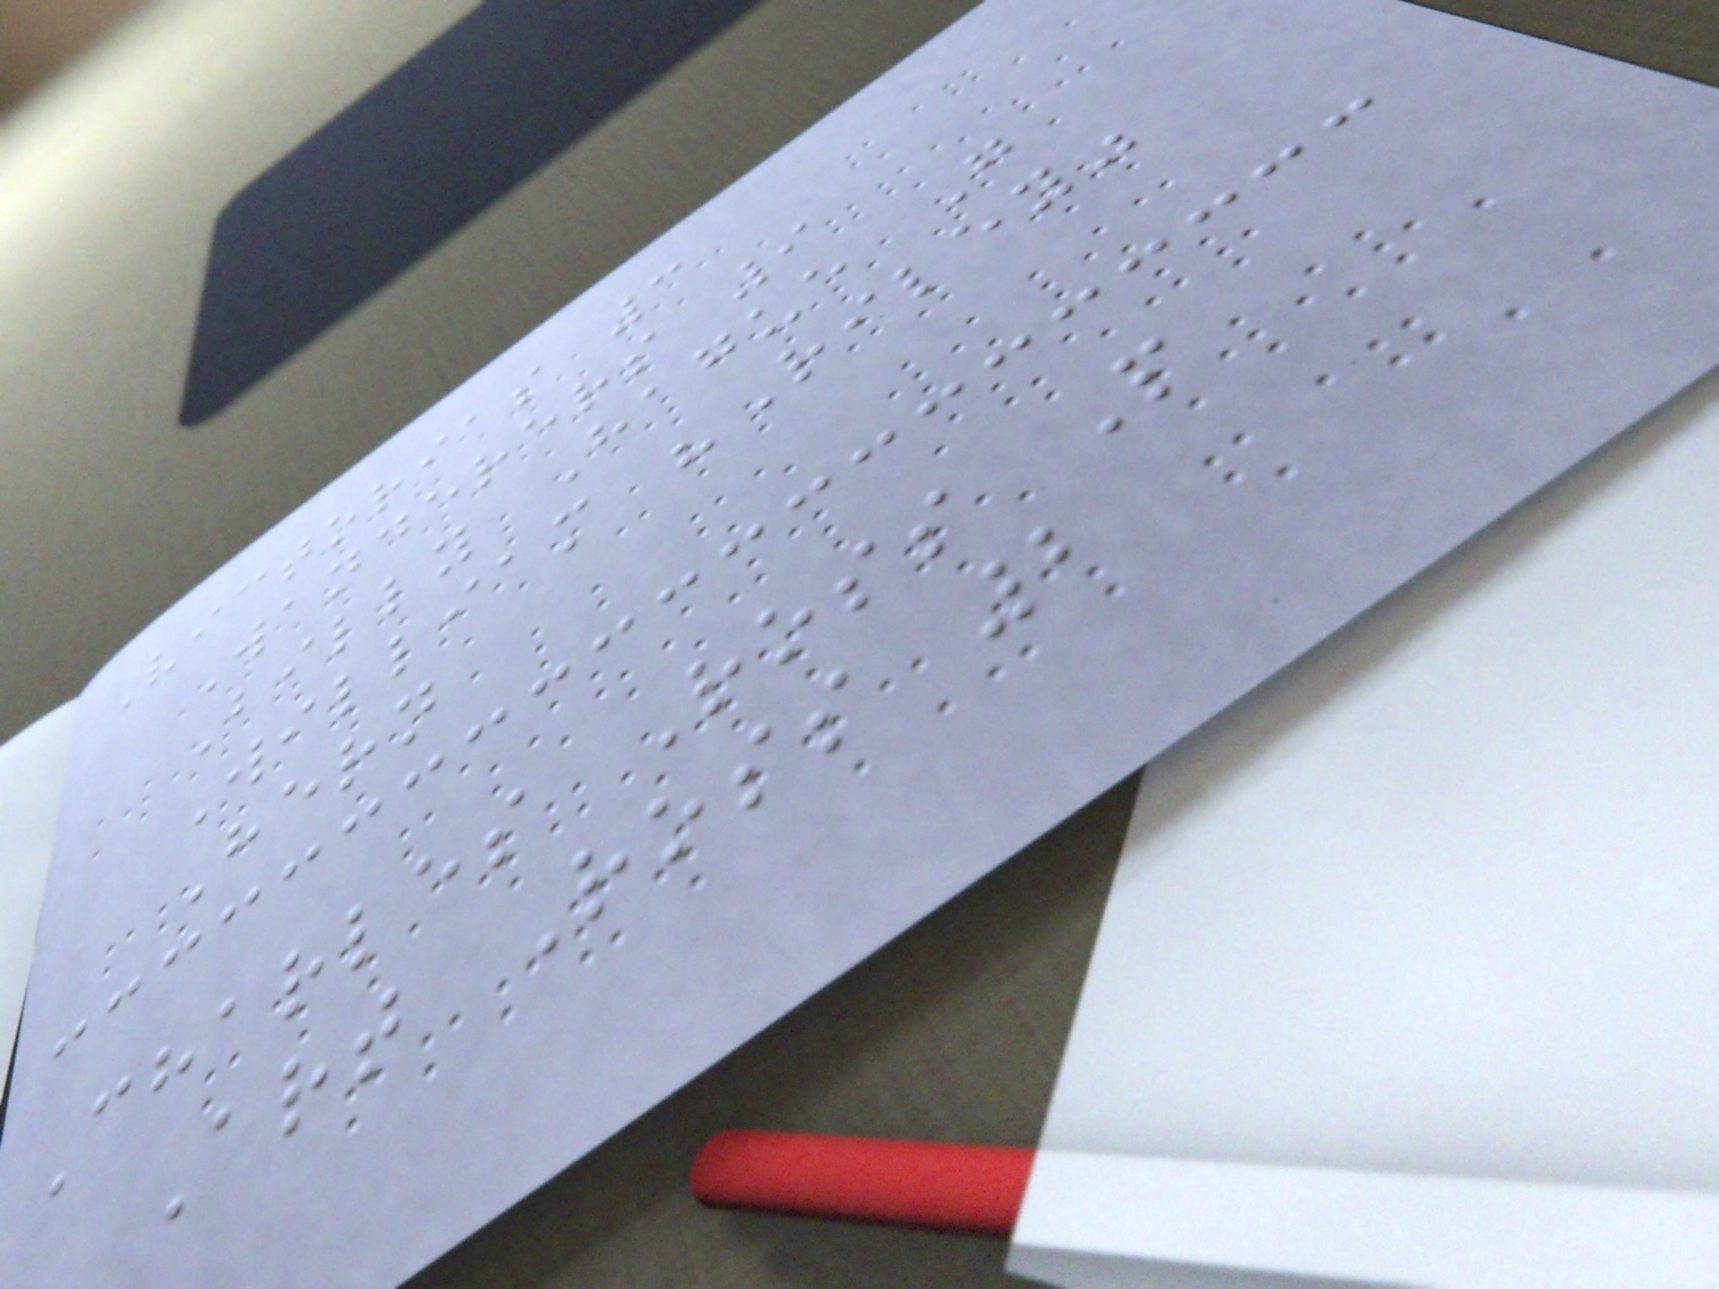Victorias 3
Wanderers 9
Billy Hague G
William "Riley"
Hern
Charles Ross P
Art Ross 2
